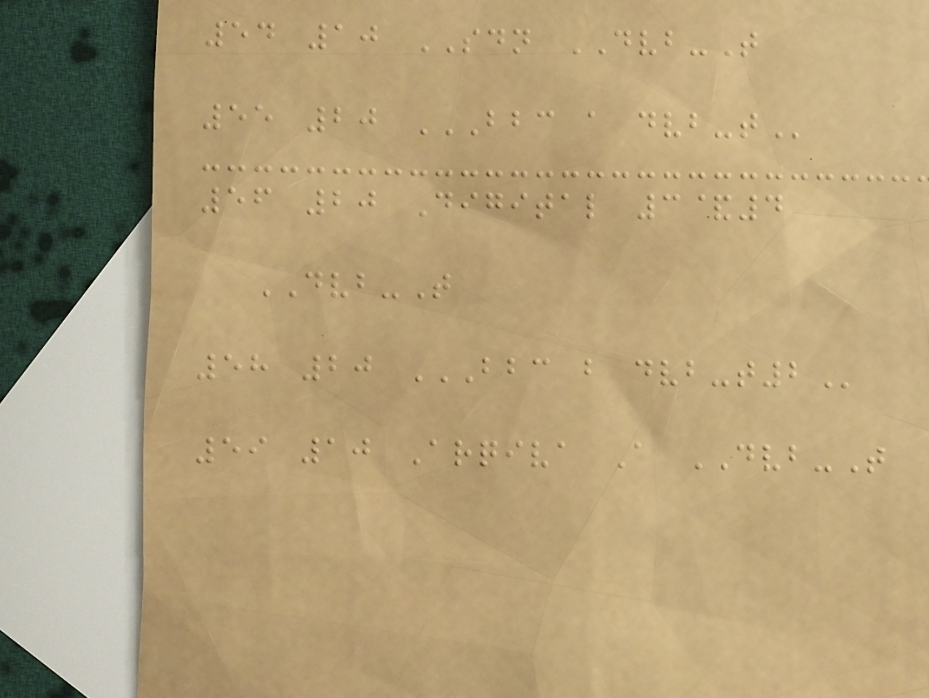54 10 SDN DVB-T
55 20 BBC A DVB-T
56 20 Digital 3&4
DVB-T
58 20 BBC B DVB-T2
59 10 Arqiva A DVB-T
